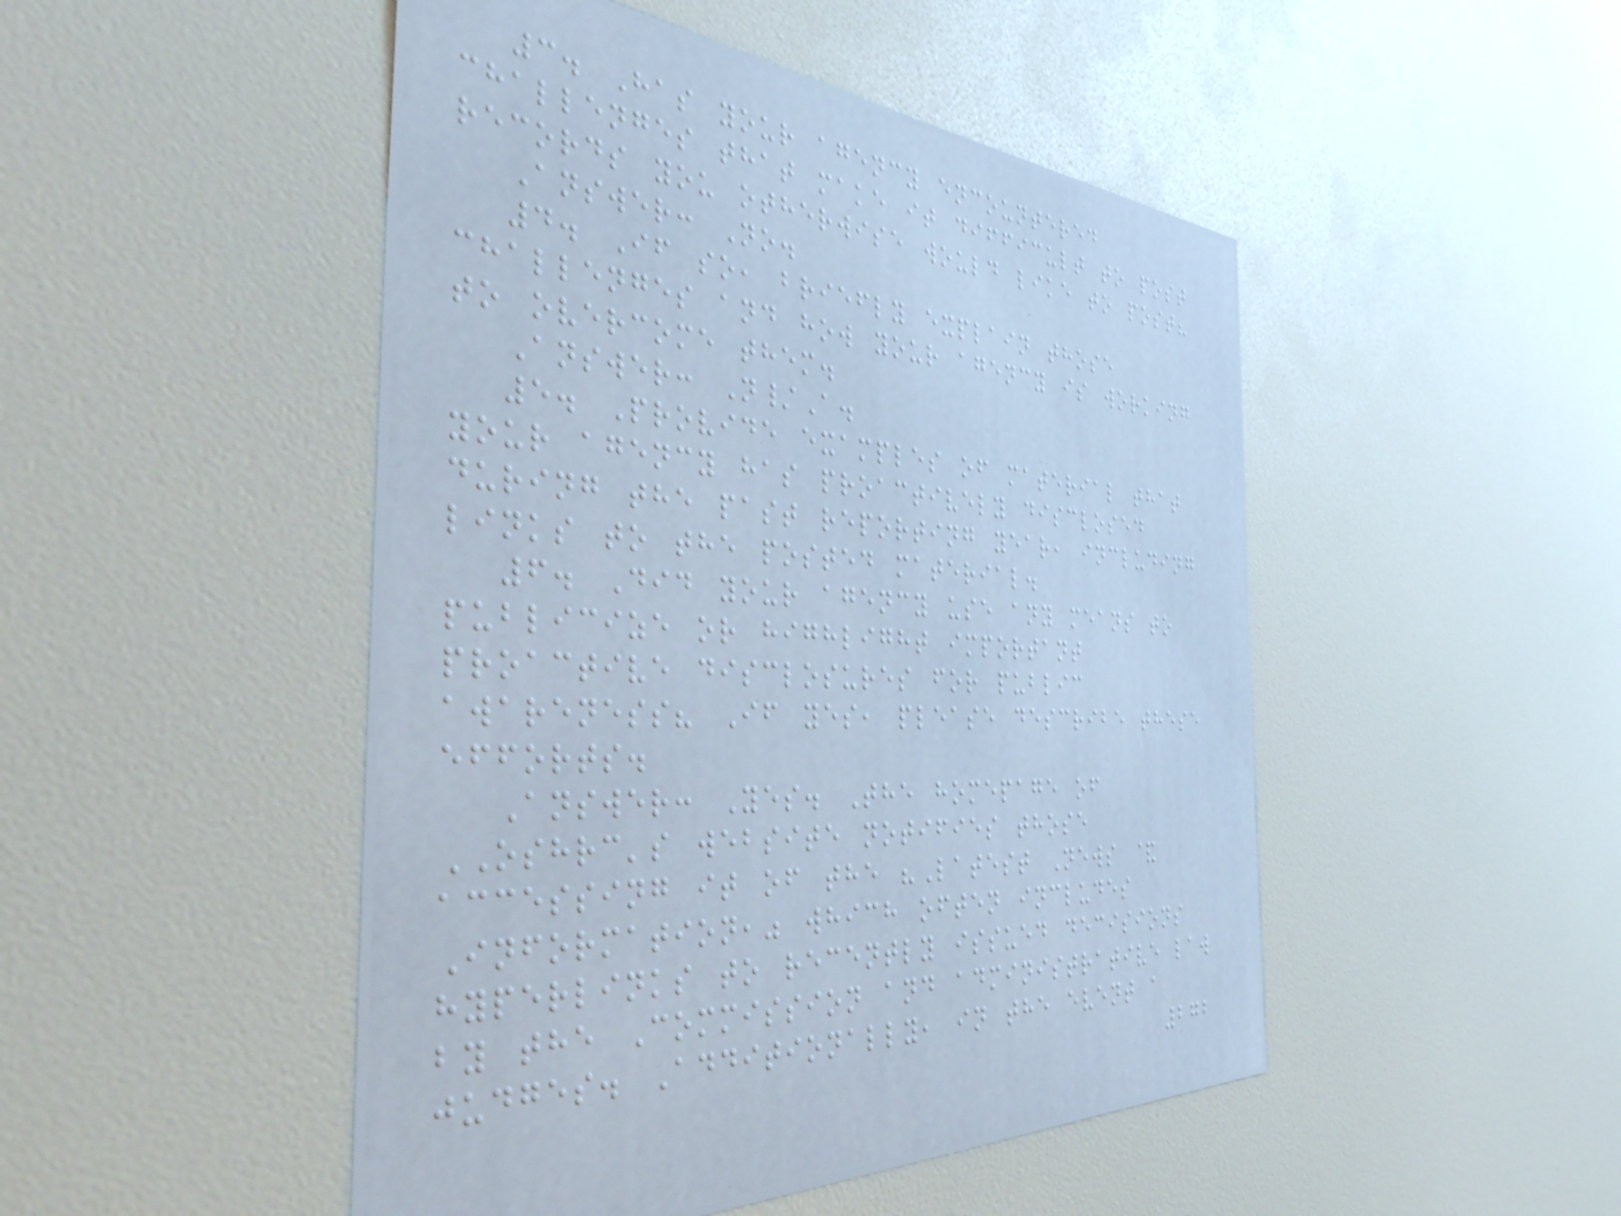3. Has your agency encountered
challenges that make it difficult to post
records you otherwise would like to post?
Answer: No.
4. If so, briefly explain those
challenges and how your agency is working
to overcome them.
Answer: N/A.
5. Provide examples of material that
your agency has proactively disclosed
during the past reporting year, including
links to the posted material.
6. Did your agency use any means to
publicize or highlight important
proactive disclosures for public
awareness? If yes, please describe these
efforts.
Answer: Yes. The homepage of
OSHRC's website notifies those
accessing it of the "Latest News &
Information," which often includes
hyperlinks to recently issued decisions
by the Commission and administrative law
judges. Additionally, in the event a
272
